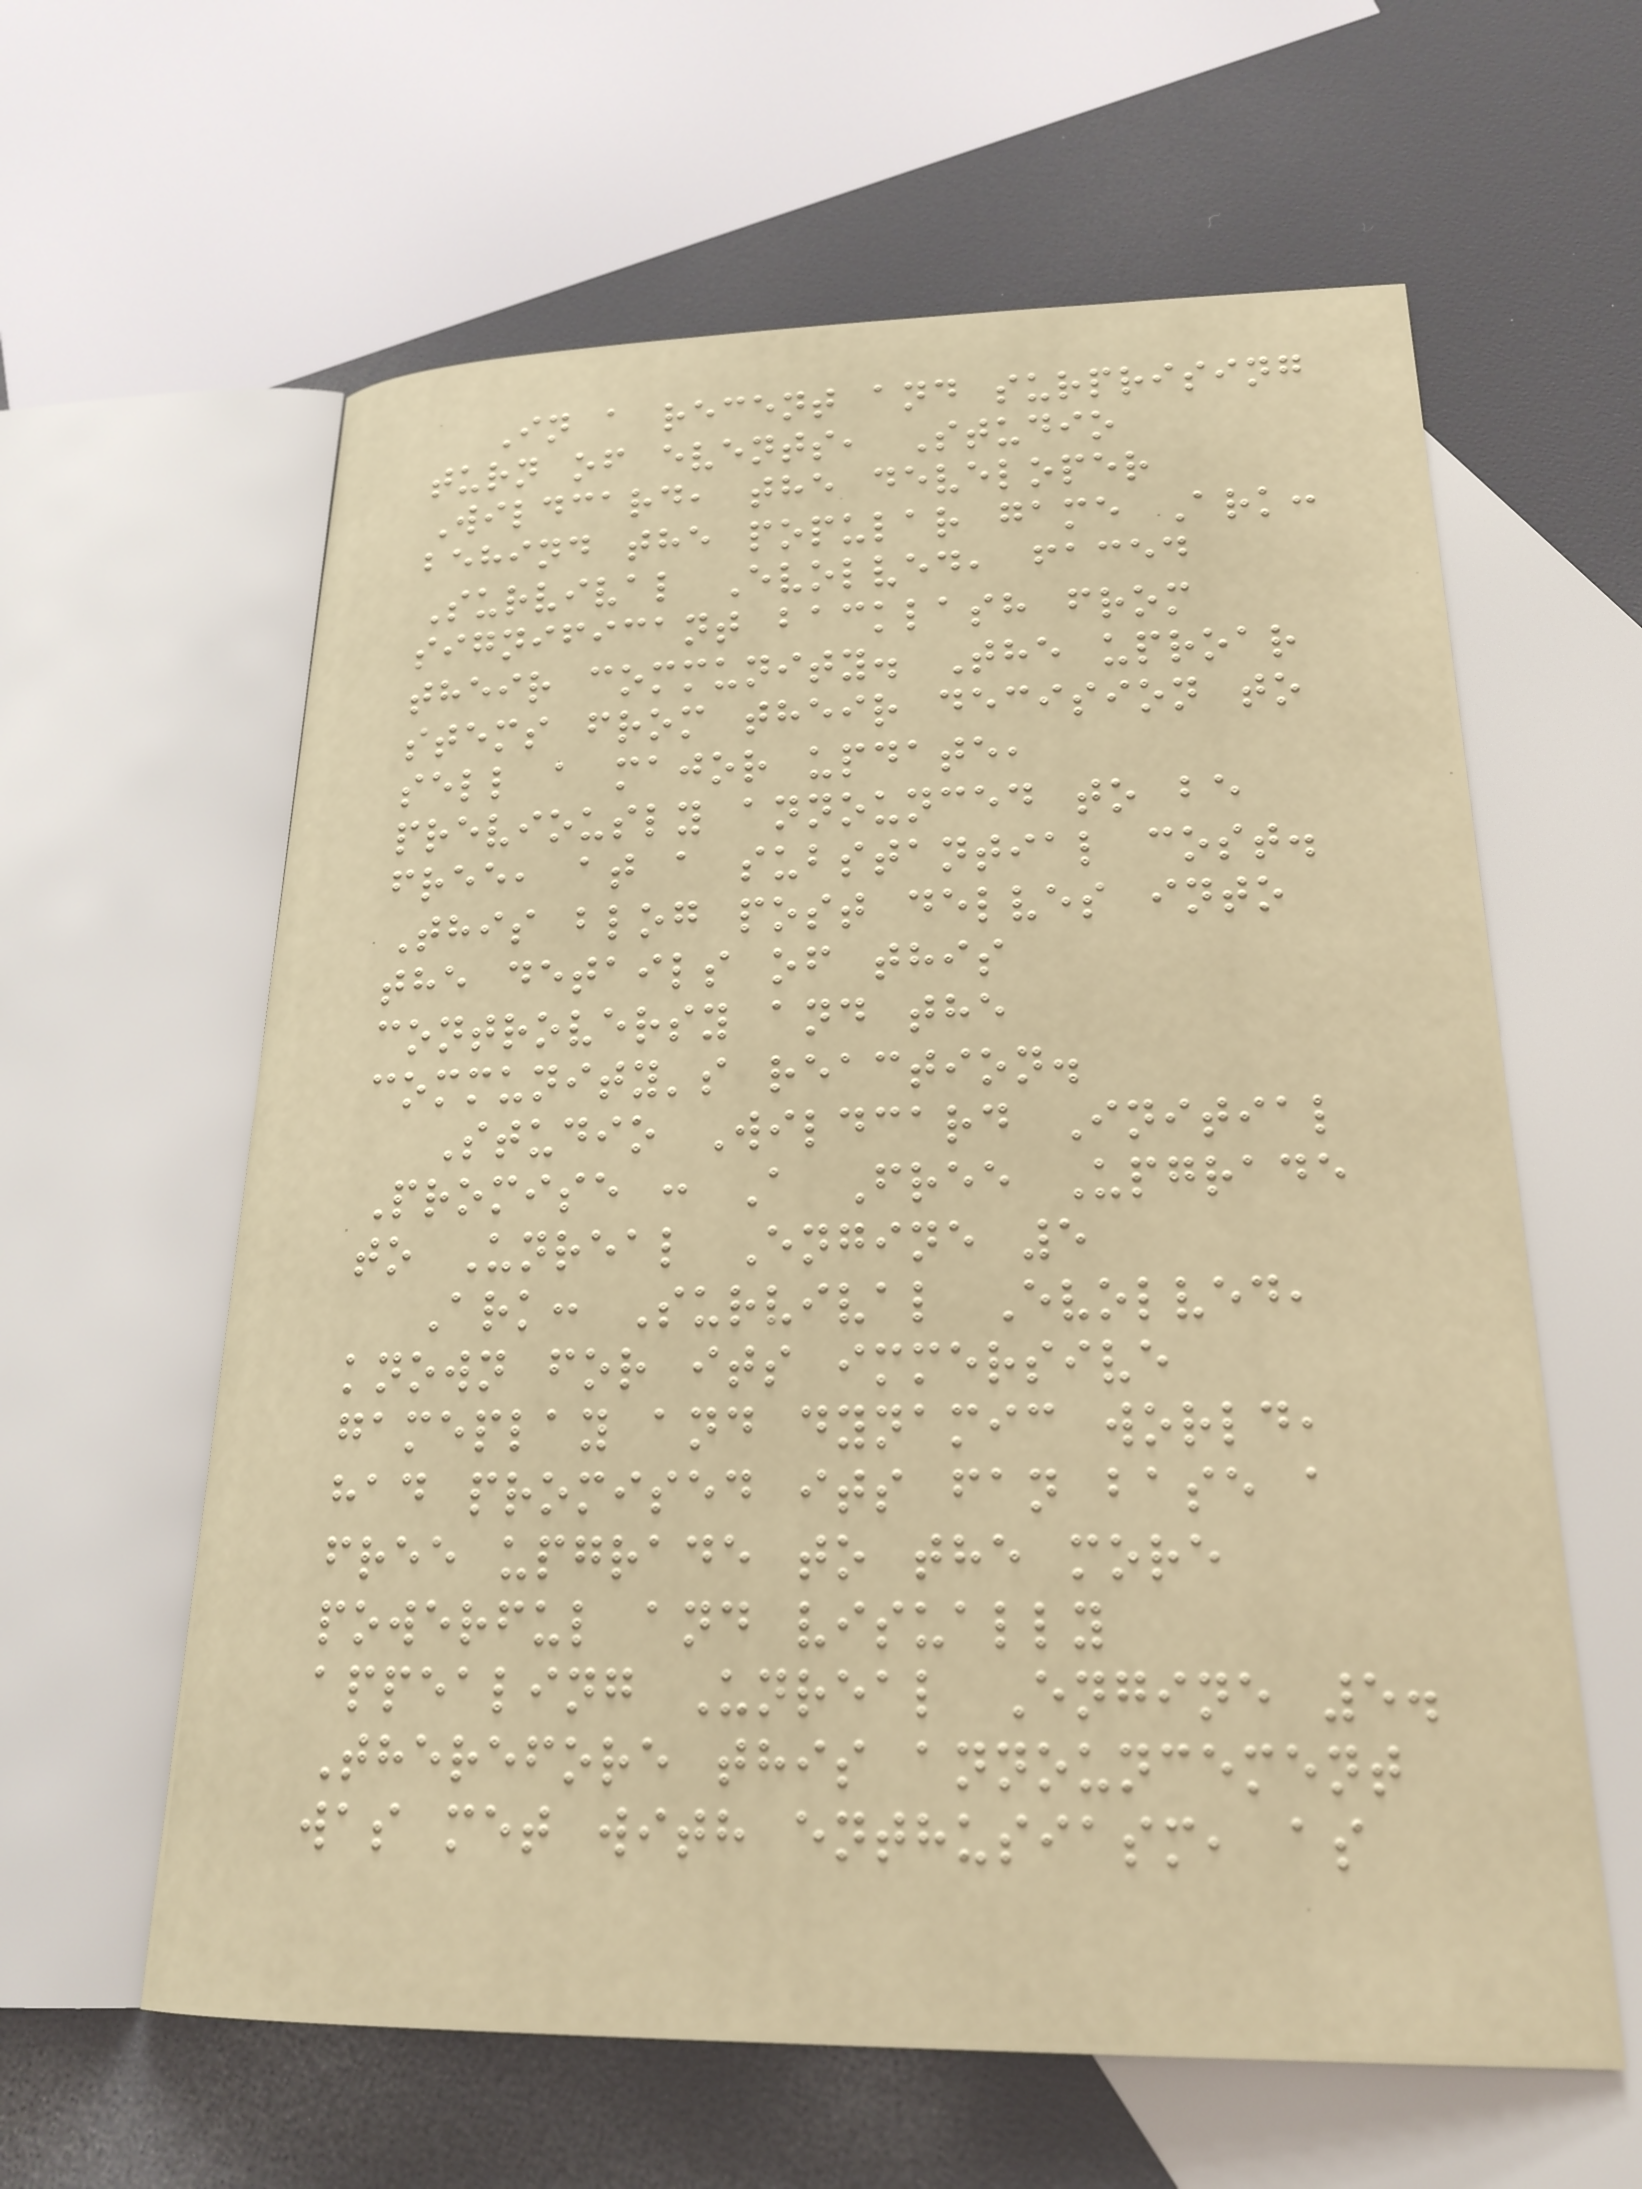In a recent and surprising
turn of events, Studio
Wildcard, the developer
behind the popular game Ark:
Survival Evolved, faced
significant backlash from
their community. The uproar
stems from their decision to
sell a major update,
previously announced to be
free, at a substantial cost.
This blog post delves into
the details of this
controversy and the
community's reaction.
Studio Wildcard Initial
Promise : A Free Upgrade
to Unreal Engine 5
Ark: Survival Evolved,
known for its immersive
gameplay and dynamic world,
had promised its fan base a
free upgrade to the more
powerful and visually
appealing Unreal Engine 5.
Therefore this announcement
was met with enthusiasm, as
